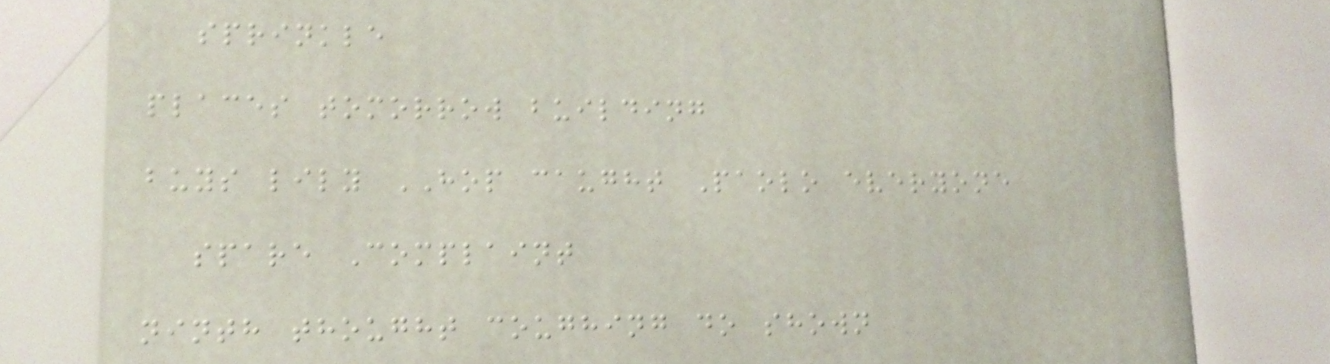sprinkle
places tomorrow building
buys lily HOP caught Paolo everyone
spare Complaint
ninth thought coughing do shown
